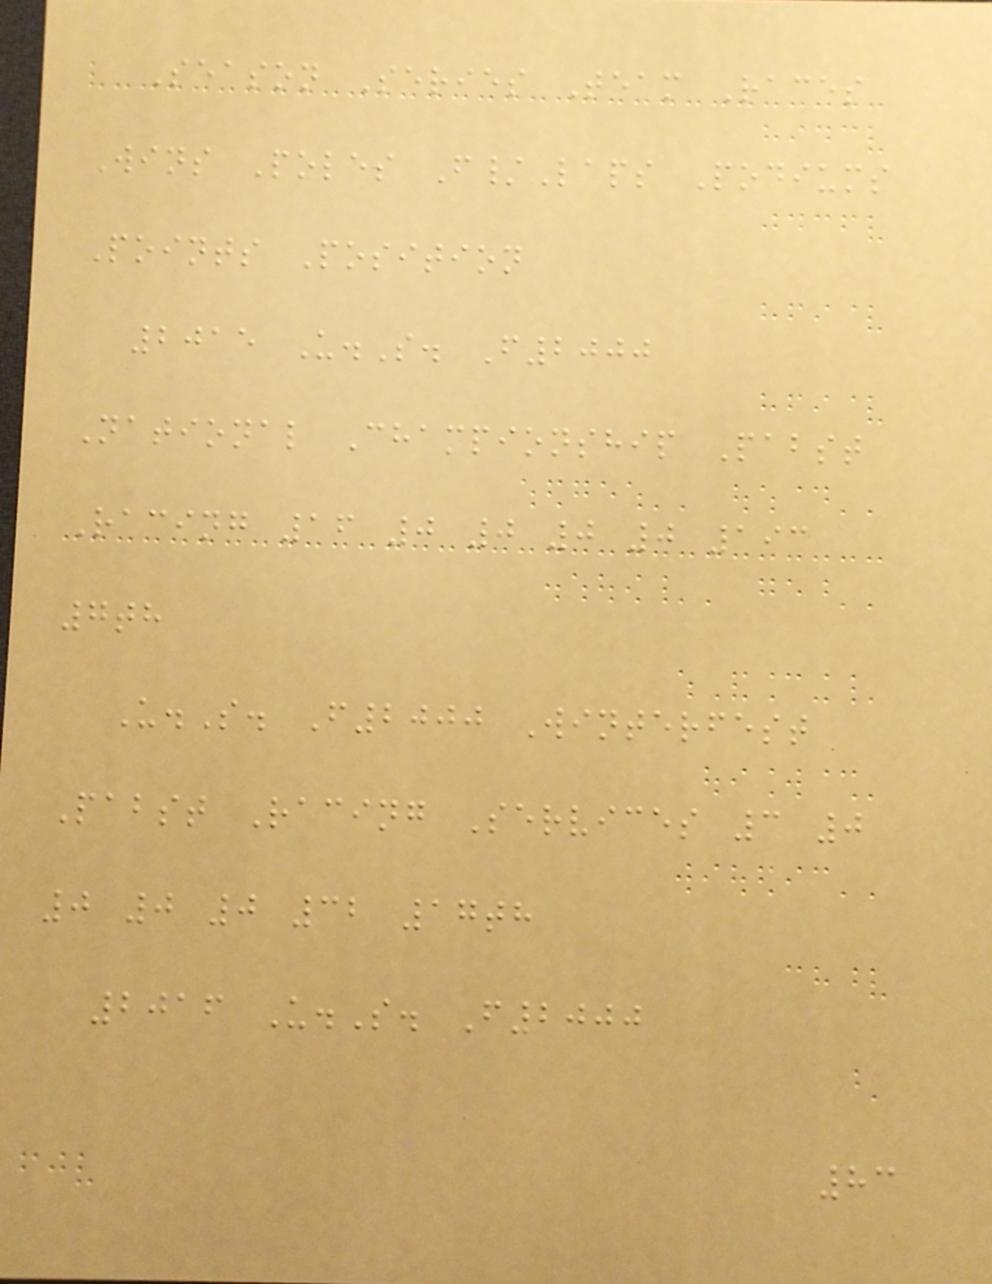Season Series Team Races
Wins Poles F/Laps Podiums
Points Position
2015 U.S. F2000
National Championship Pabst
Racing 16 0 0 0 0 193
7th
U.S. F2000 Winterfest
Pabst Racing Services 3 0
0 0 0 32 17th
2016 U.S. F2000
83
